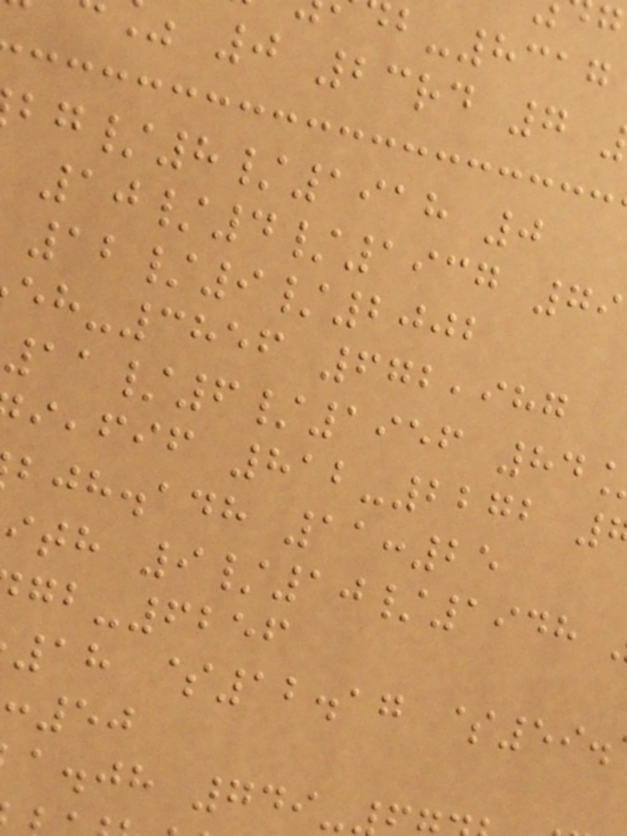-8317
0 23rd 7
/8/1918 0
10/4/1937 79
12/9/2002
-3856 672,987
11/6/1956 84
,fif 812-2272
bjh.adh 11:25
ith 9/10/1948
-6256
18 $12.17 $59.
:50
a.jh 749-
